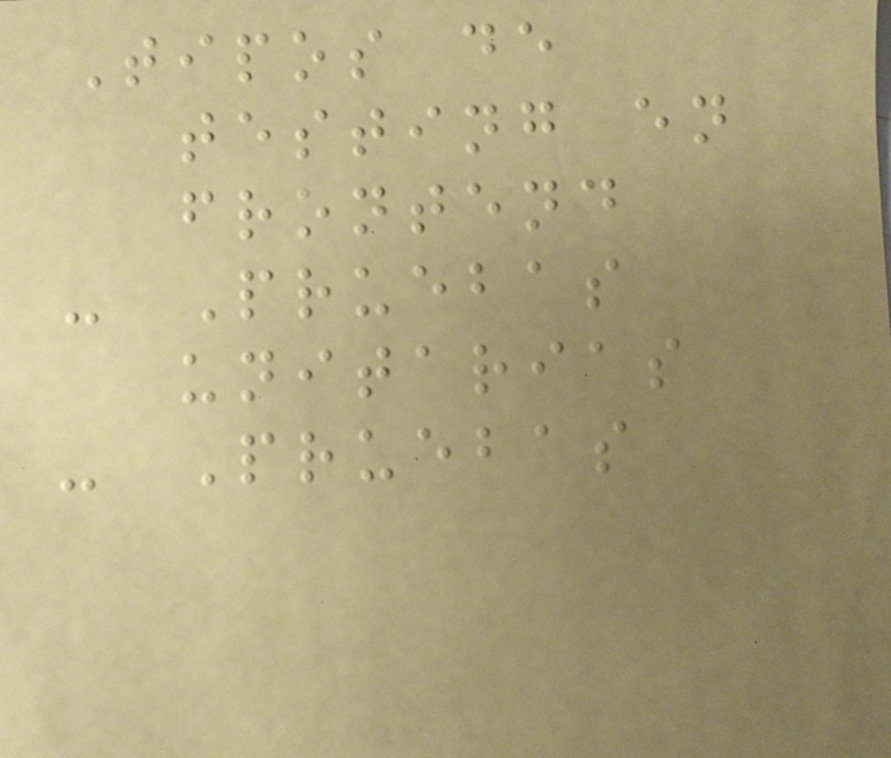Tipos de
testing en
frontend
- Pruebas
unitarias
- Pruebas
